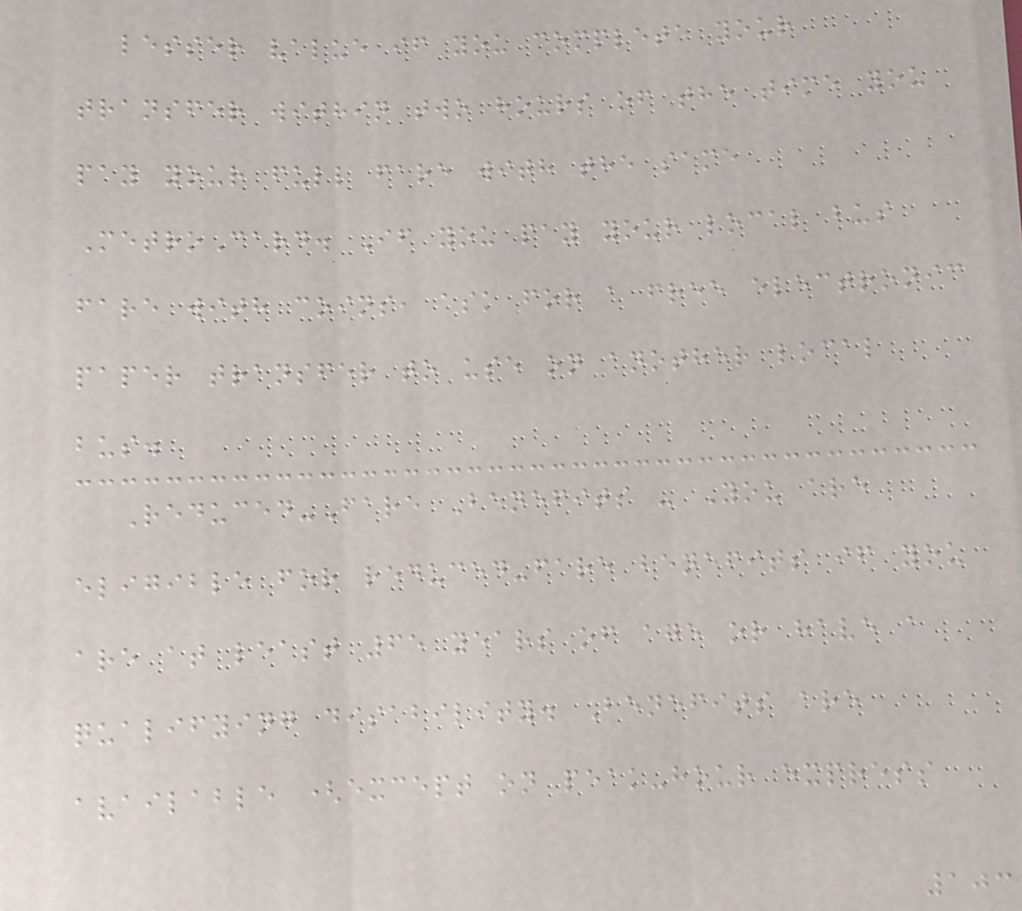lesser value if you complete your
transfer within two hours of the time you
pay your full fare with the same
MetroCard. If you pay your local bus
fare with coins, ask for a free electronic
paper transfer to use on another local
bus.
Reduced-Fare Benefits - You are
eligible for reduced-fare benefits if you
are at least 65 years of age or have a
qualifying disability. Benefits are
available (except on peak-hour express
103
